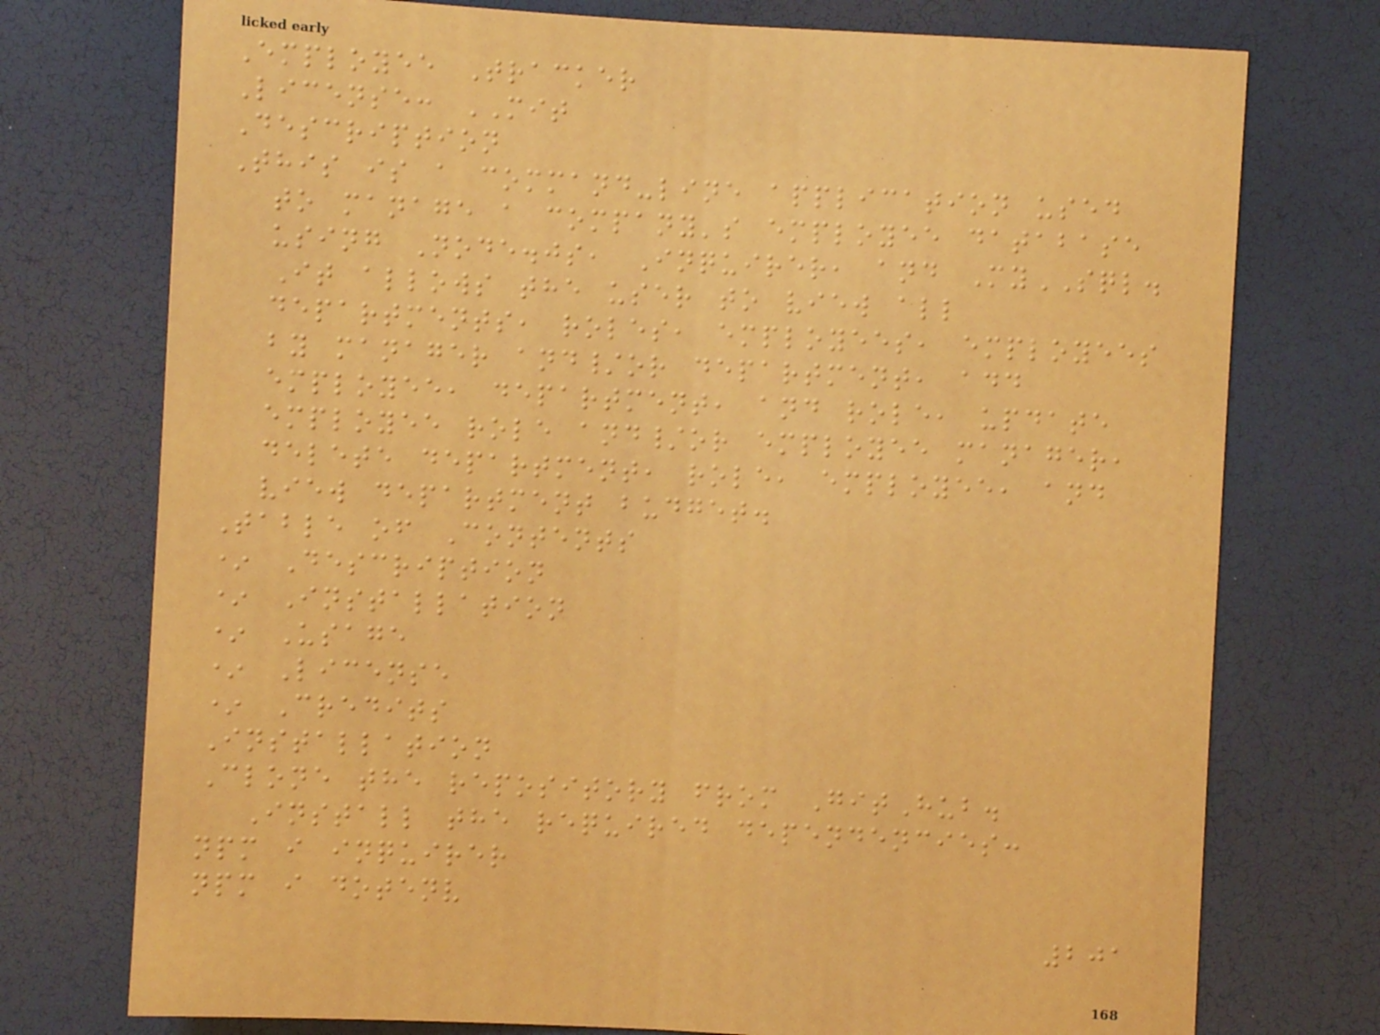Employee Tracker
License: MIT
Description
This is a command-line application used
to manage a company's employee database
using Node.js, Inquirer, and MySQL.
It allows the user to view all
departments, roles, employees, employees
by manager and/or department, add
employee, department, and role, update
employee role and/or employee manager,
delete department, role, employee, and
view department budget.
Table of Contents
* Description
* Installation
* Usage
* License
* Credits
Installation
Clone the repository from GitHub.
Install the required dependencies:
npm i inquirer
npm i dotenv
201
